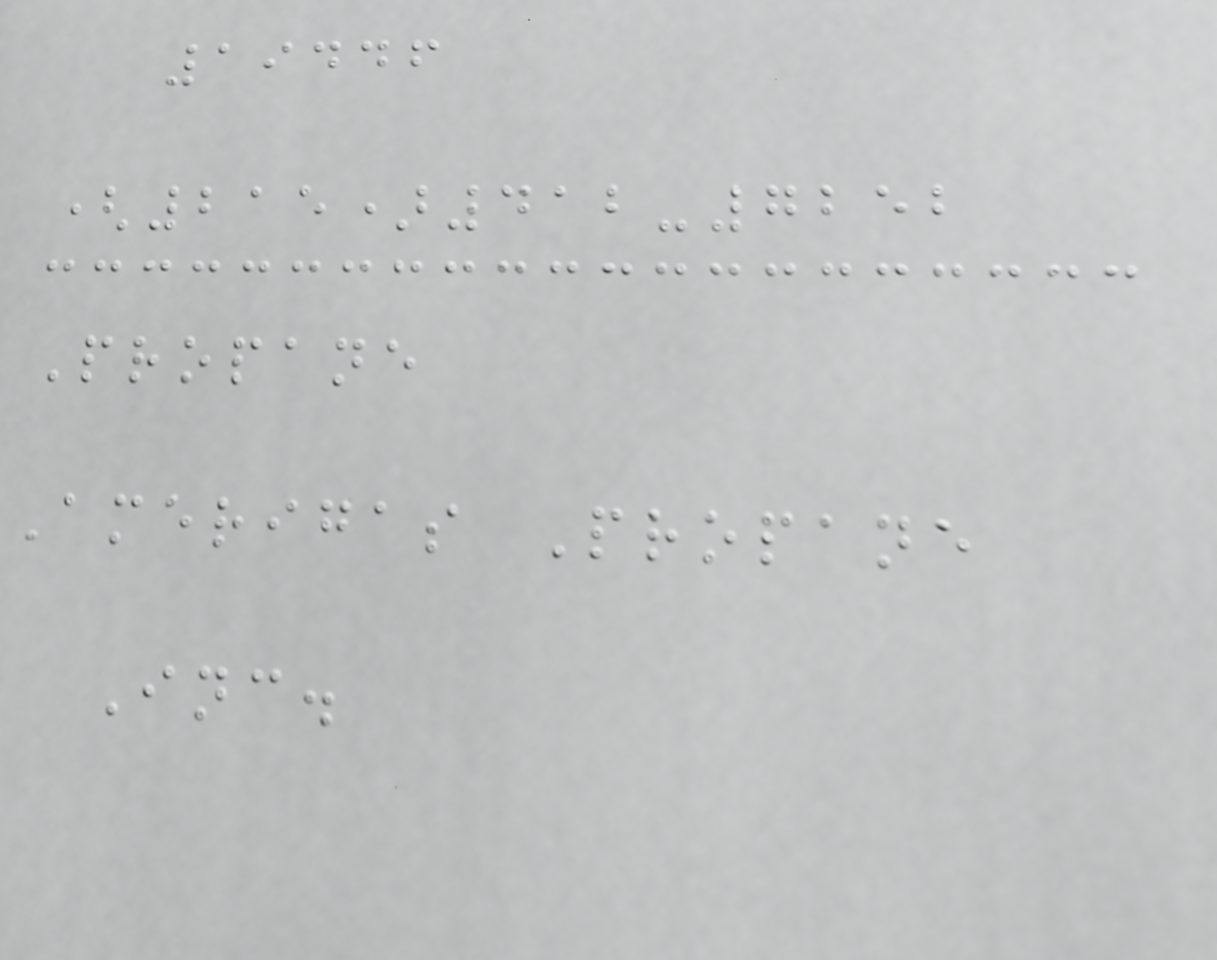19446
(215)412-7252
Propane
Amerigas Propane
Inc.
